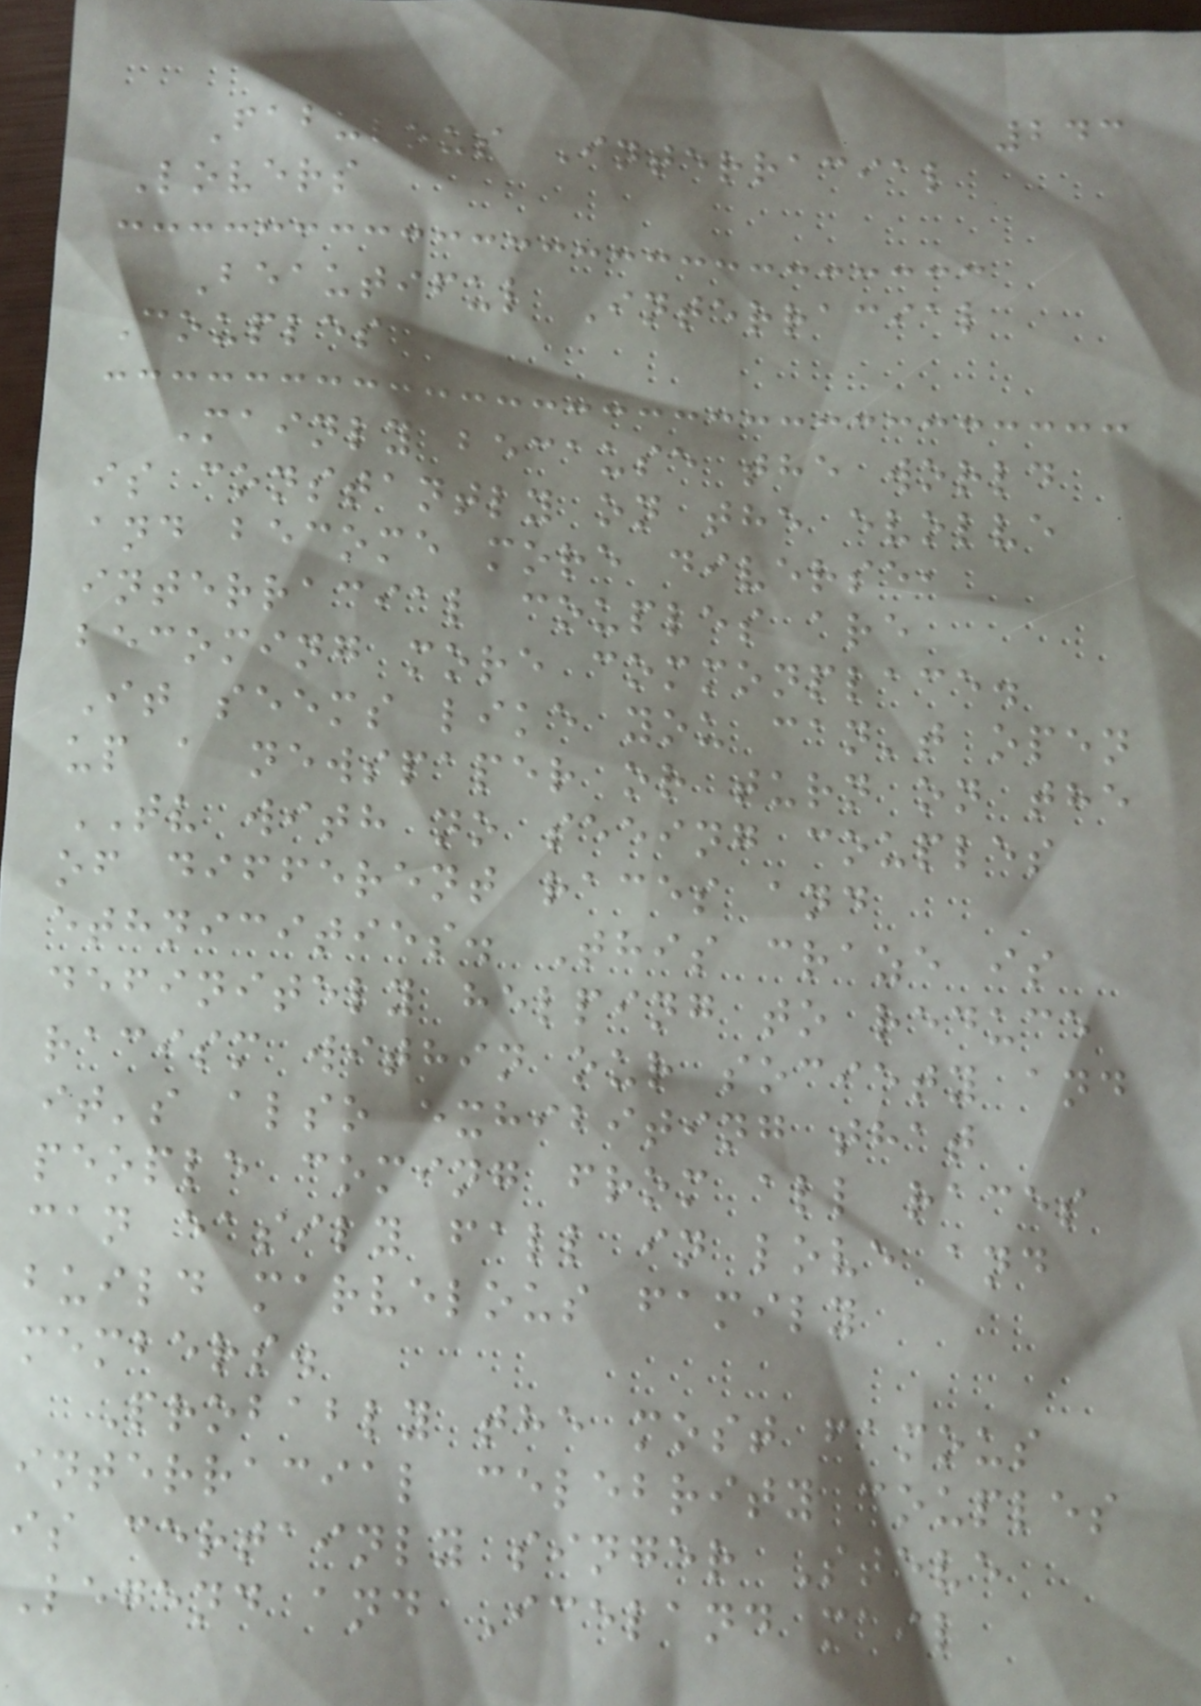243
Fabulous Interracial
Lovers
Beautiful Interracial
Couples
Mainly because the world
is constantly on the evolve
and become more diverse,
interracial couples are
becoming more commonplace.
It seems like you can't open
up a newspaper or turn on the
TV with no seeing couples
of different races and
ethnicities. This craze is
definitely helping to reduce
racism within our society and
it's also exhibiting that
people coming from all races
can easily fall in love and
build marvelous family
members.
Probably the most famous
interracial celebrity couples
is certainly singer Steve
Legend and Iceland mail
